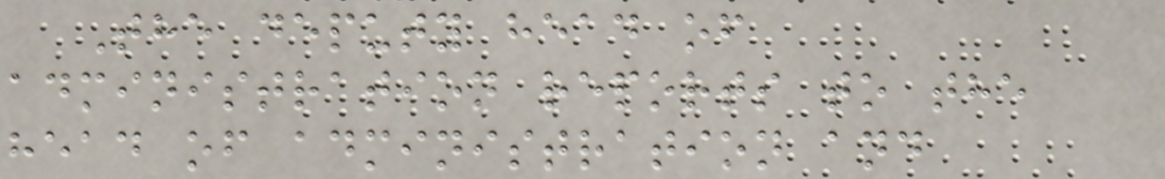The deputy head of
administration reports to the
head of administration and
